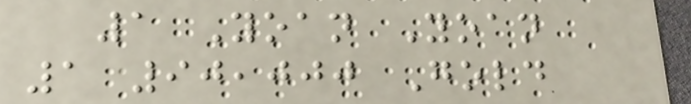1 Yoan Yoan
1 90,000 Gold
